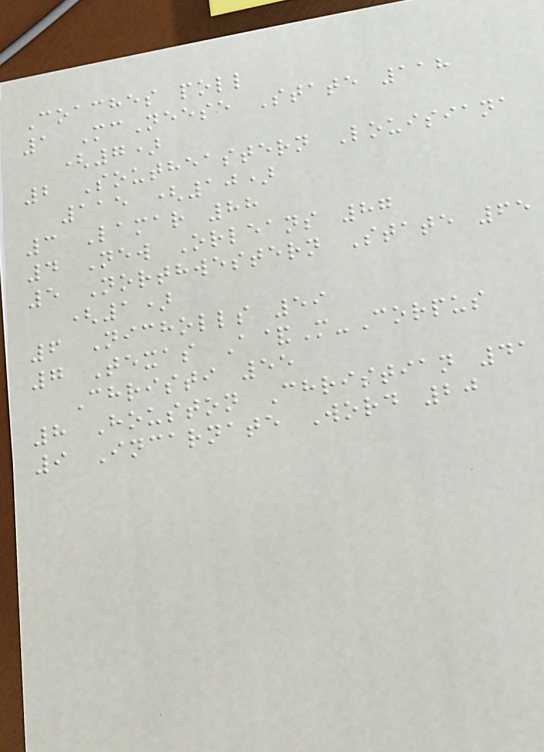Coaches poll
1 McNeese State 118
(7)
2 Southeastern Louisiana
115 (10)
3 Lamar 88
4 New Orleans 87
5 Northwestern State 65
(1)
6 Nicholls 59
7 Texas A&M-Corpus
Christi 55
8 Houston Christian 41
9 Incarnate Word 20
